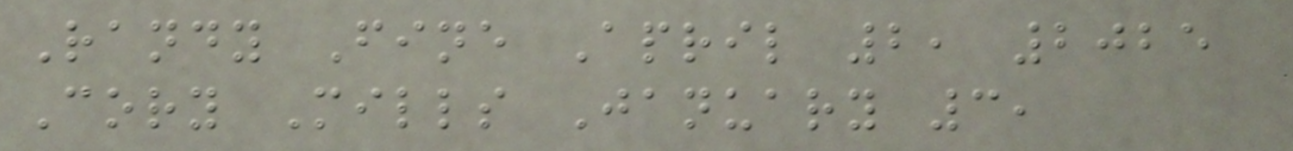Randy Fine April 2, 2025
Cory Mills January 3,
